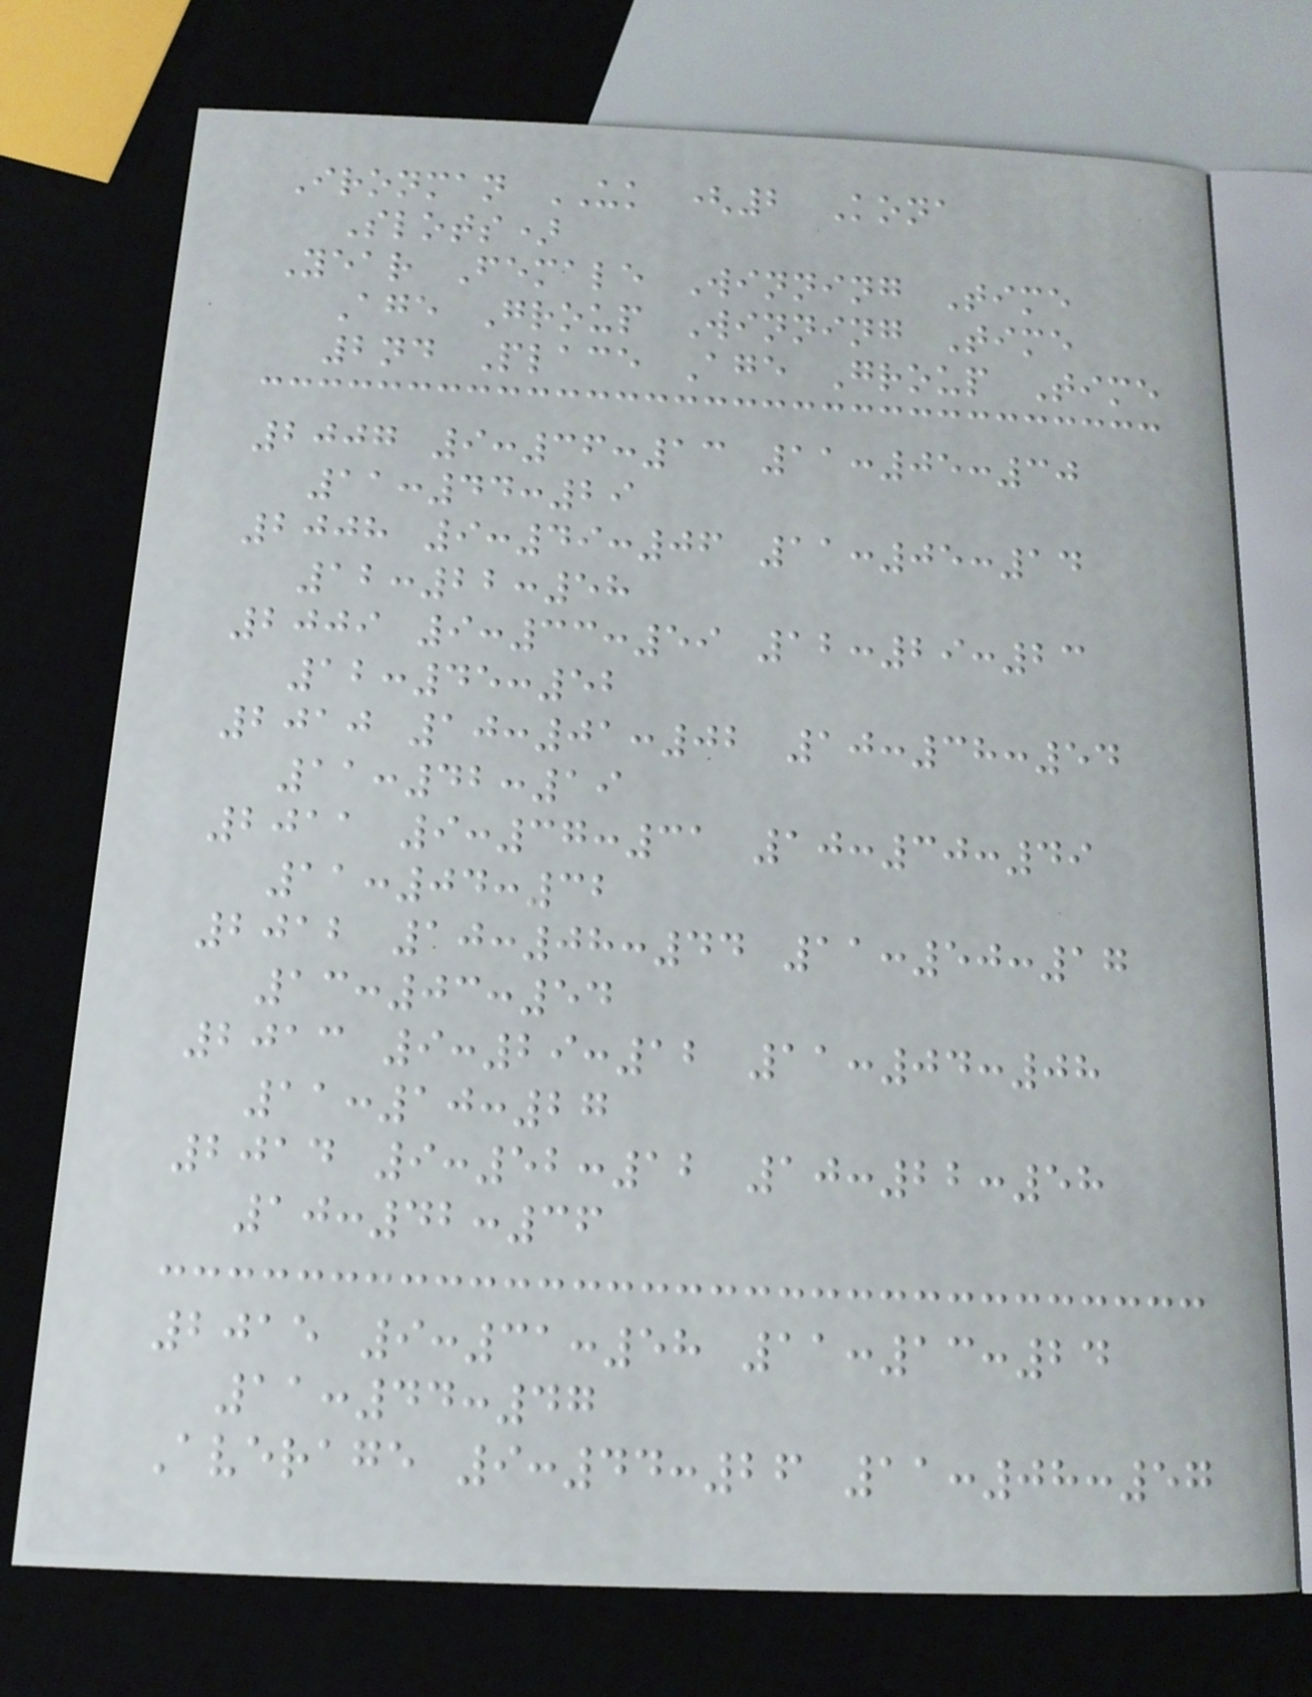Ironman UK (2 Kona
Slots)
Year Female Winning Time
Age Group Winning Time
2nd Place Age Group Time
2007 9:36:13 11:05:30
11:44:29
2008 9:49:06 11:05:14
12:22:58
2009 9:33:59 12:29:23
12:45:52
2010 10:01:02 10:38:54
11:42:19
2011 9:37:31 10:30:49
11:04:32
2012 10:08:44 11:50:17
13:03:54
2013 9:29:12 11:04:08
11:10:27
2014 9:52:12 10:22:58
10:42:36
2015 9:31:58 11:13:24
11:44:47
Average 9:44:26 11:08:57
